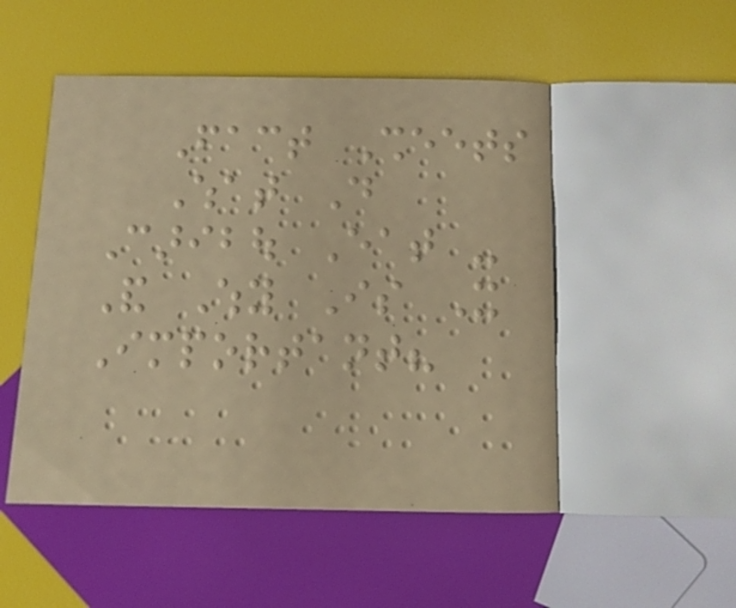Fact Sheets
What Do
Caribou Eat -
And Why Is It
Important?
